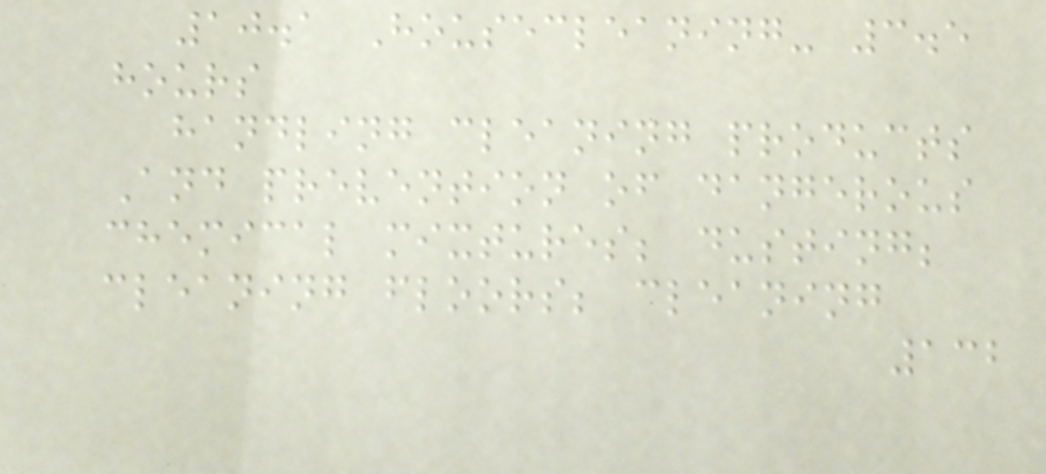10.1 Housecleaning- 3.5
hours
handling cleaning products
And prevention of dangerous
chemical mixtures; dusting;
cleaning floors; cleaning
132
